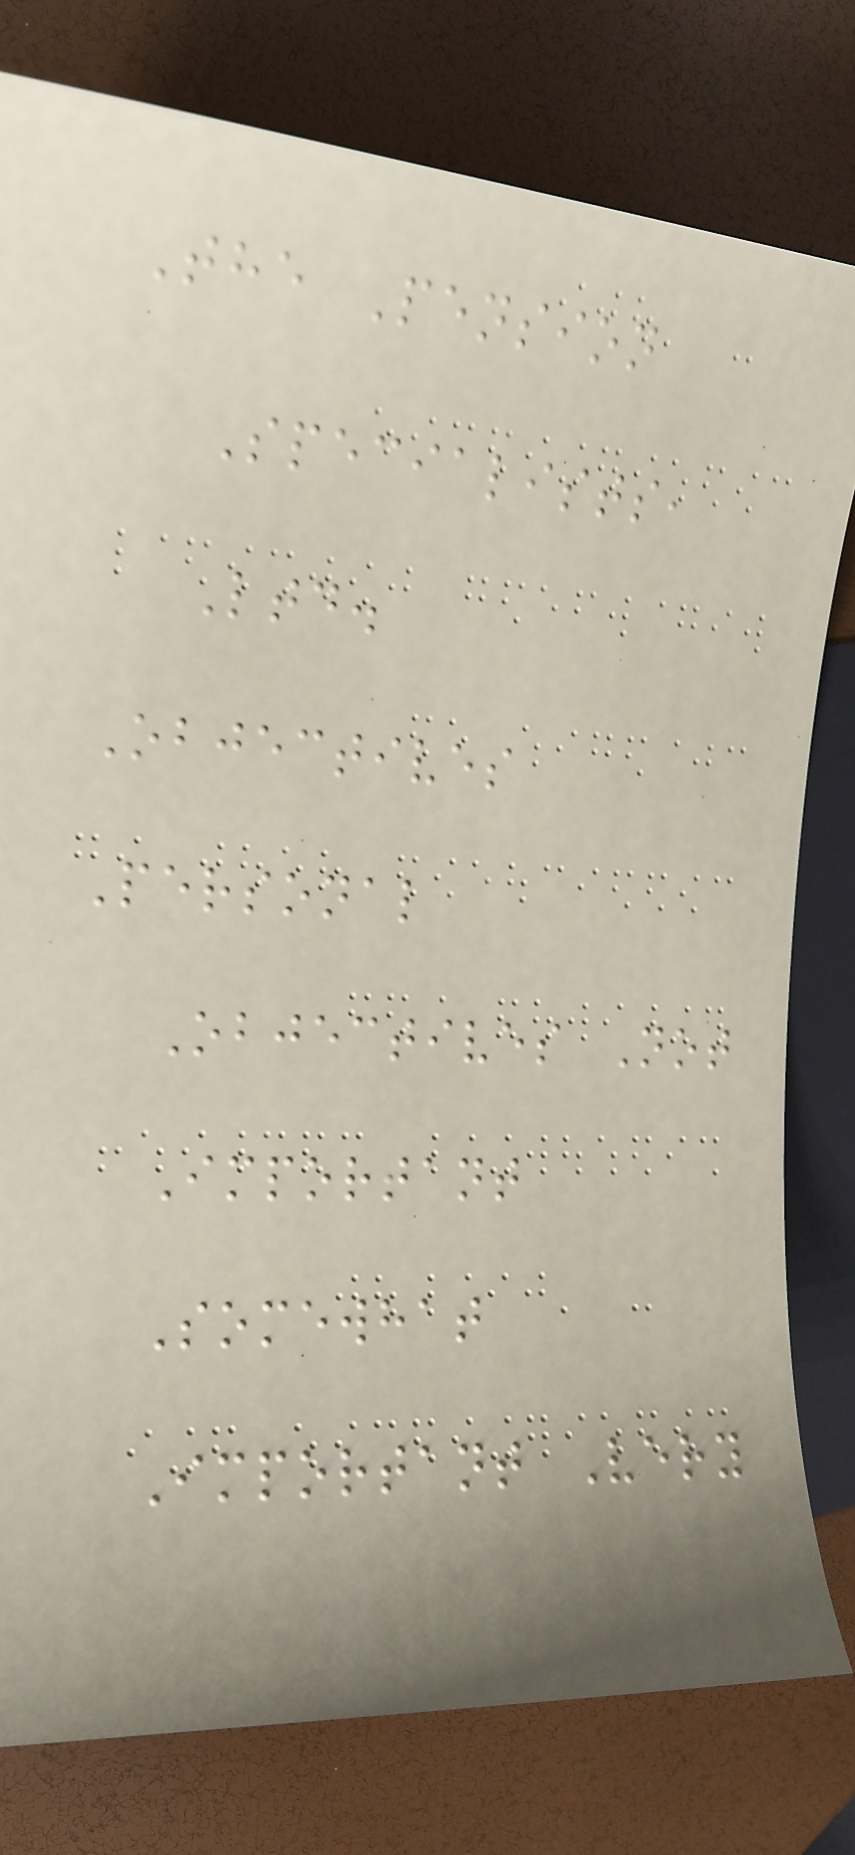The Pension
Specialists,
Ltd.
Objectives
Personal
Objectives Not
Important
Somewhat
Important Very
